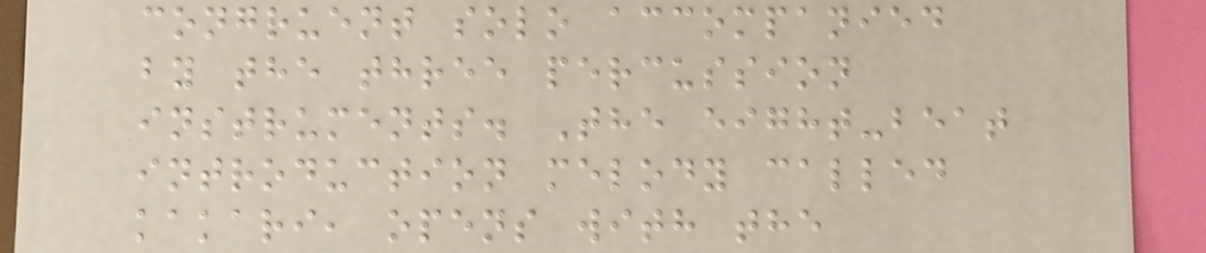congruent solo accompanied
by the three percussion
instruments. The eight-beat
introduction melody called
kakari, opens with the
